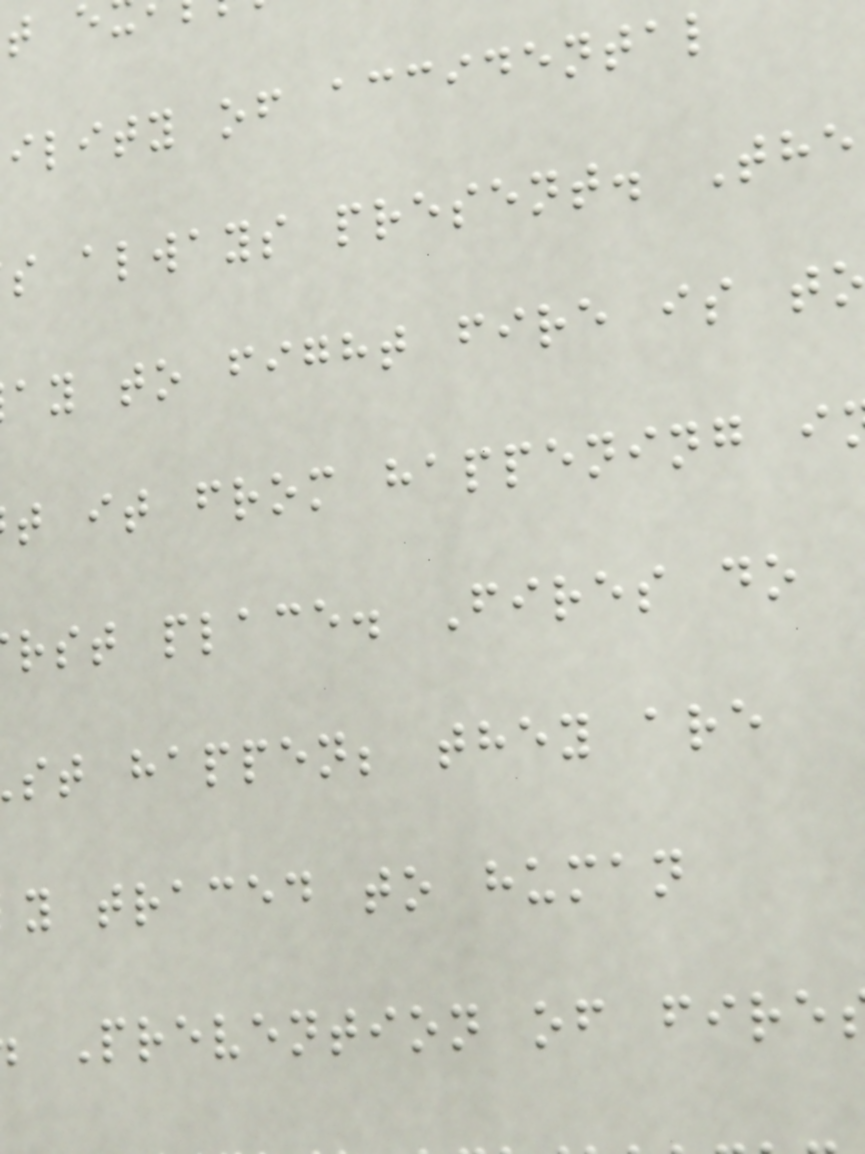ility of accidental
s always present. The
ay to fight fire is t
t it from happening i
rst place. Fires do
st happen; they are
y traced to human
Prevention of fire
